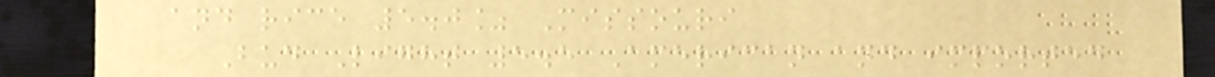and rice 5.0% Missouri
Bud Light 5.5 American and imported
